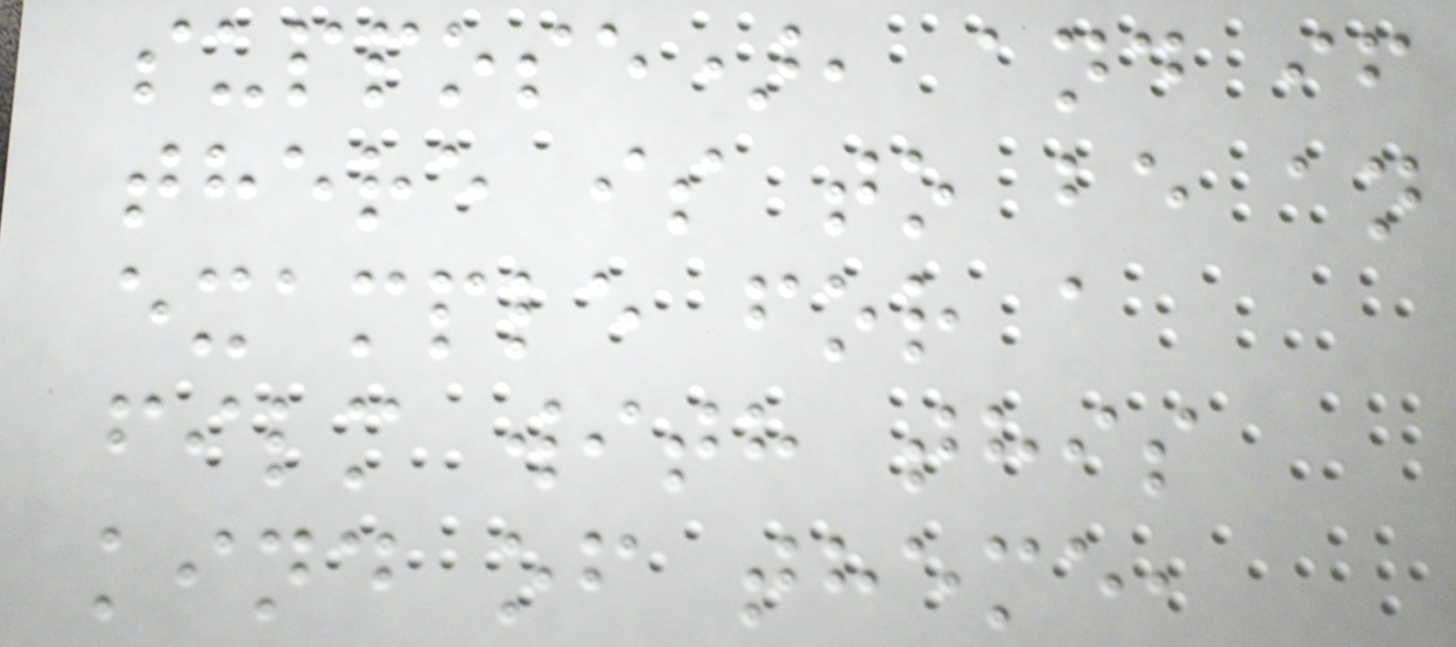suppose), and if
there is to be an
example for a
film with this
kind of theme,
